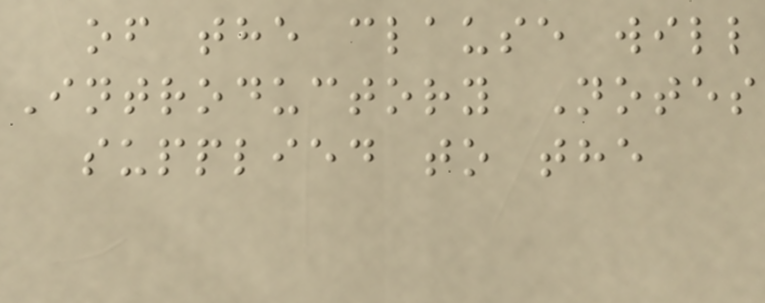of the clause will
Introductory Notes
supplied to the
